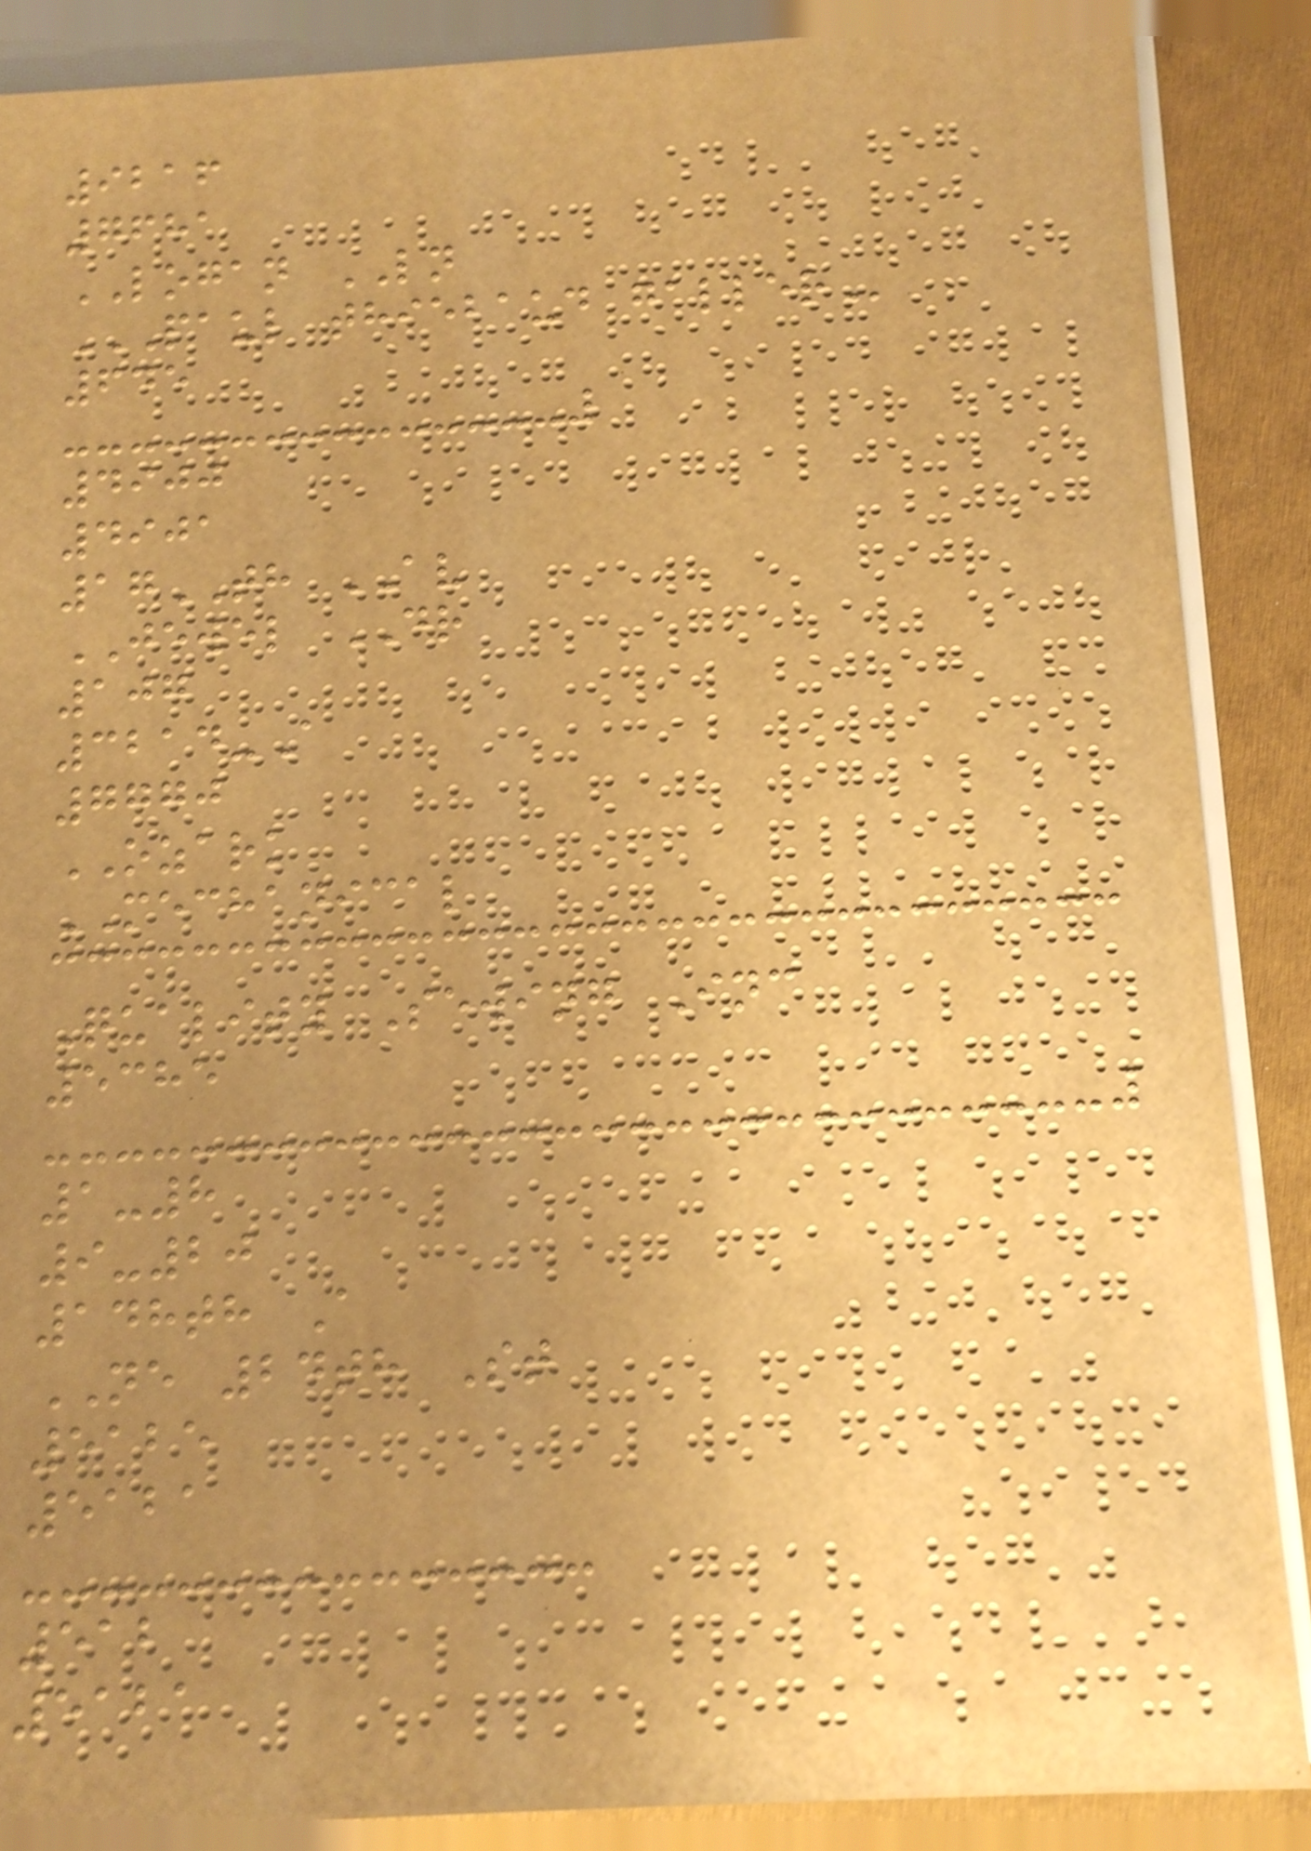9216
7681
LOGAN LN
PAUL THIEBAUD GALLER
645
4900
4901
17TH AV
JEWEL DR
107
3214-A
7770
OZARK
MECHANICAL
Quality Sewing Inc
5385
1-8
9-20
148th A
NE 24th St
5125
5121
512
5121
